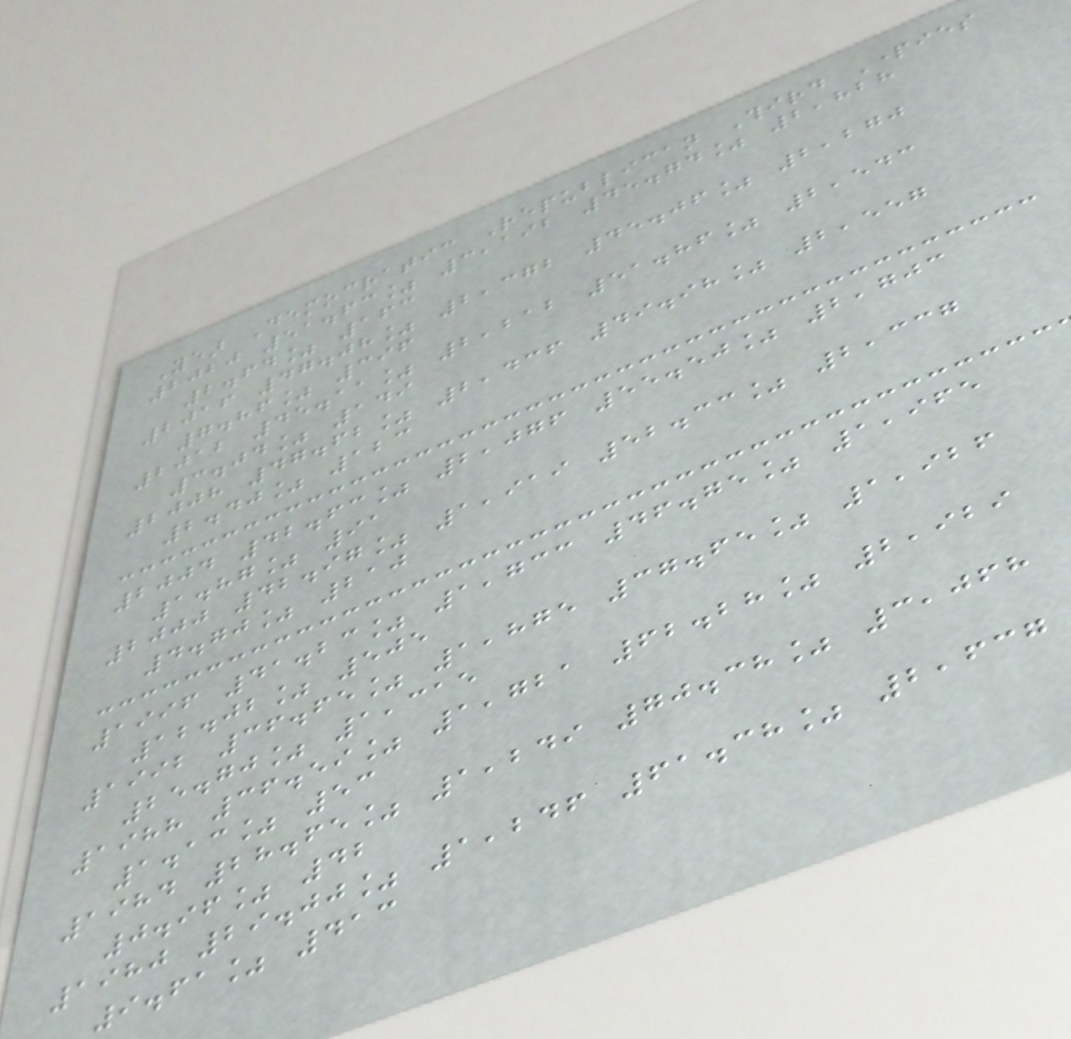Year Democratic Republican Third Parties
2020 51.63% 3,192 45.74% 2,828
2.64% 163
2016 47.08% 2,372 45.06% 2,270
7.86% 396
2012 45.11% 2,212 51.86% 2,543
3.04% 149
2008 47.62% 2,436 49.98% 2,557
2.40% 123
2004 42.63% 2,076 55.50% 2,703
1.87% 91
2000 42.97% 1,919 52.33% 2,337
4.70% 210
1996 41.23% 1,733 46.75% 1,965
12.02% 505
1992 36.65% 1,875 37.65% 1,926
25.70% 1,315
1988 36.59% 1,721 62.28% 2,929
1.13% 53
1984 28.65% 1,249 70.38% 3,068
0.96% 42
1980 29.00% 1,246 61.38% 2,637
9.61% 413
